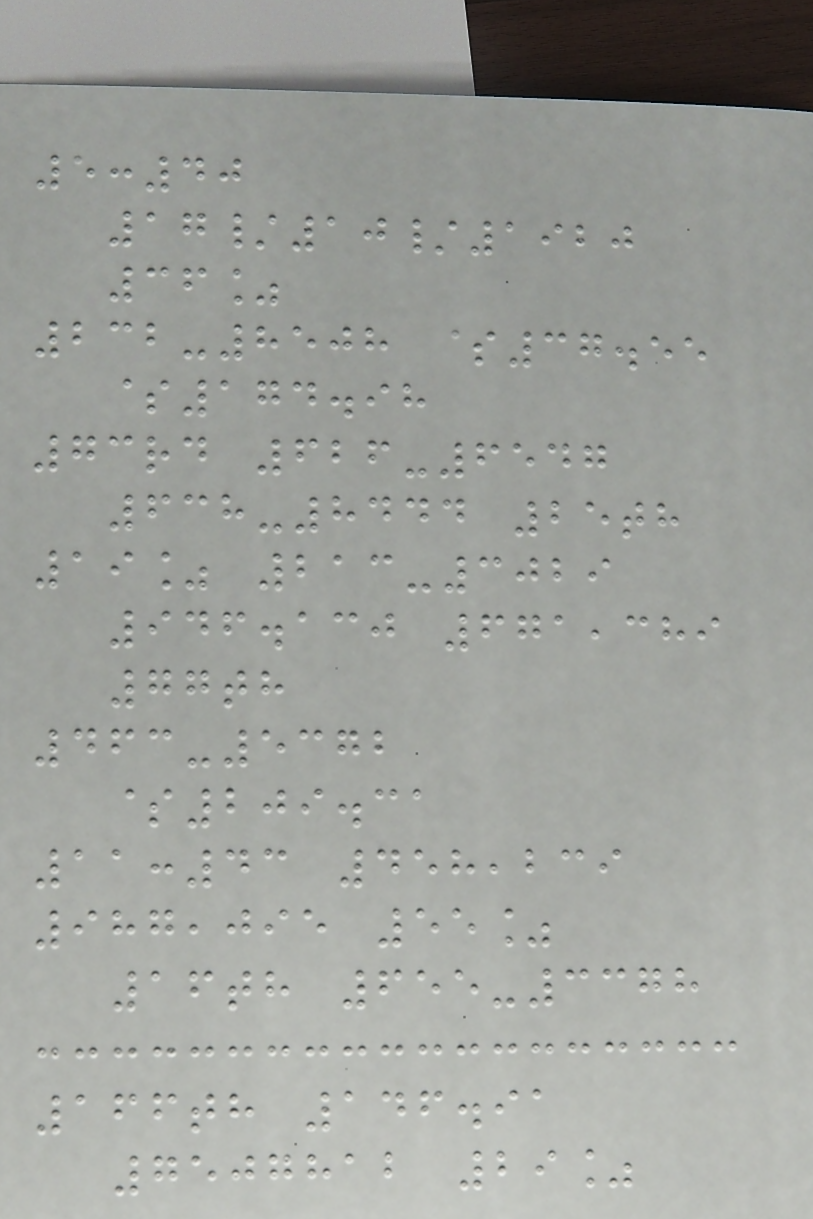5:40
17/10/1920
36%
232-8508 $37.55
$174.98
73rd 626-6547
638-8444 25th
19% 213-3029
946.130 671,389
77th
463-5372
$209.31
11:43 458,239
987,095 55%
16th 655-3378
166th 146.91
7507812 29%
